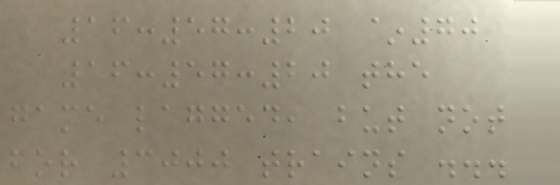16:57:20 ~70
16:57:20 the
game lagged, but not
for 3000 trains ...
